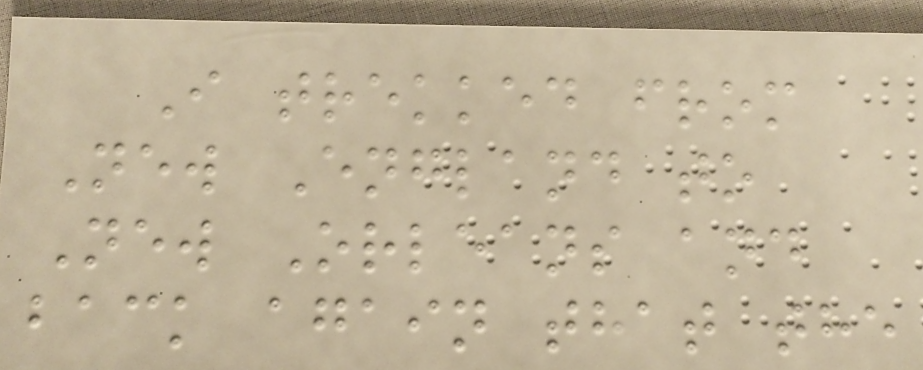I trekked from
New England to
New Orleans and
back again that the
